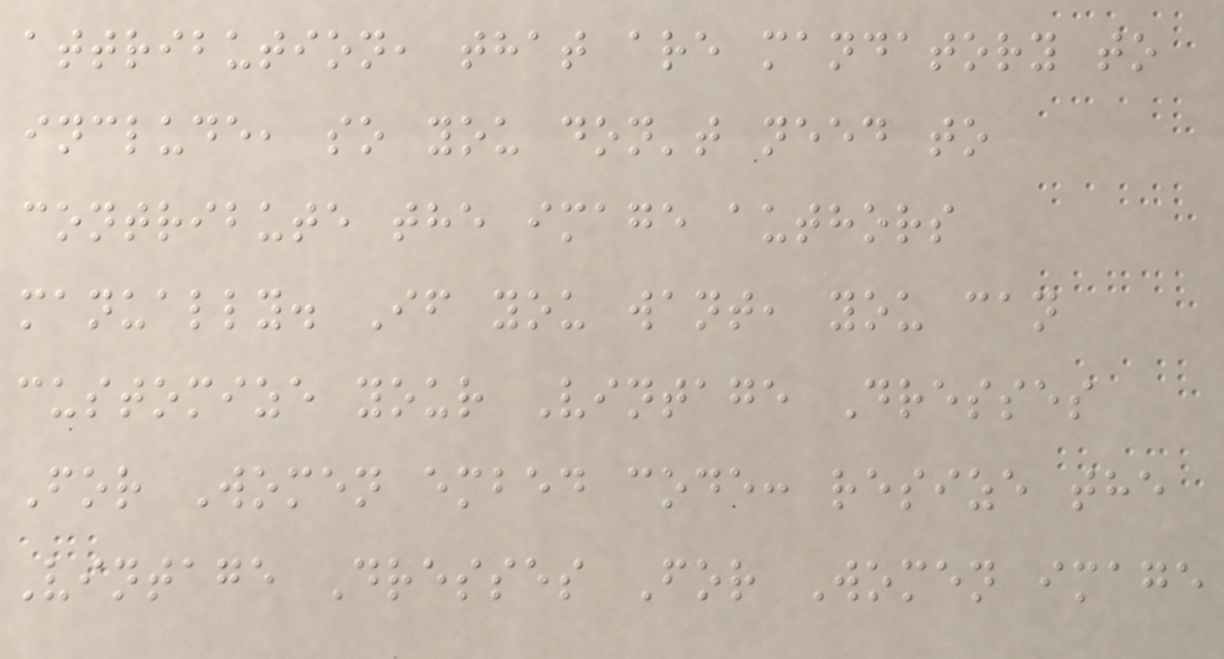attribution, that are mandatory to
include, so you don't need to
contribute the image authors
manually. If you want, you can
customize your Vintage Dresses
For Women embed code: resize the
Vintage Dresses For Women image
